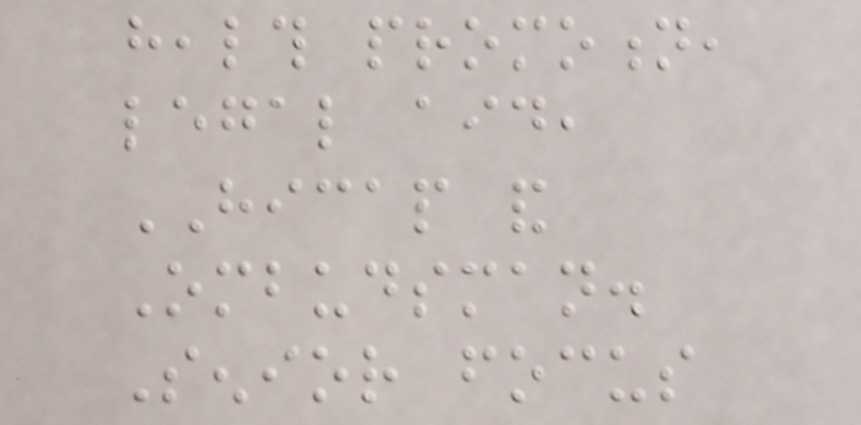health promotion,
legal aid,
HICAP and
Ombudsman.
Senior focus
